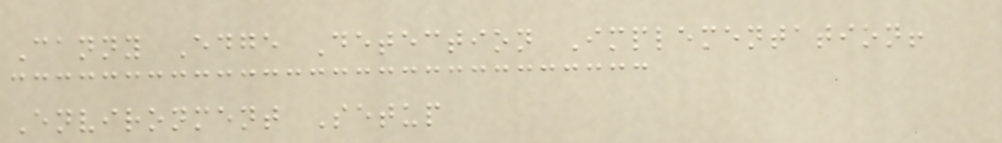Canny Edge Detection Implementation!
Environment Setup
